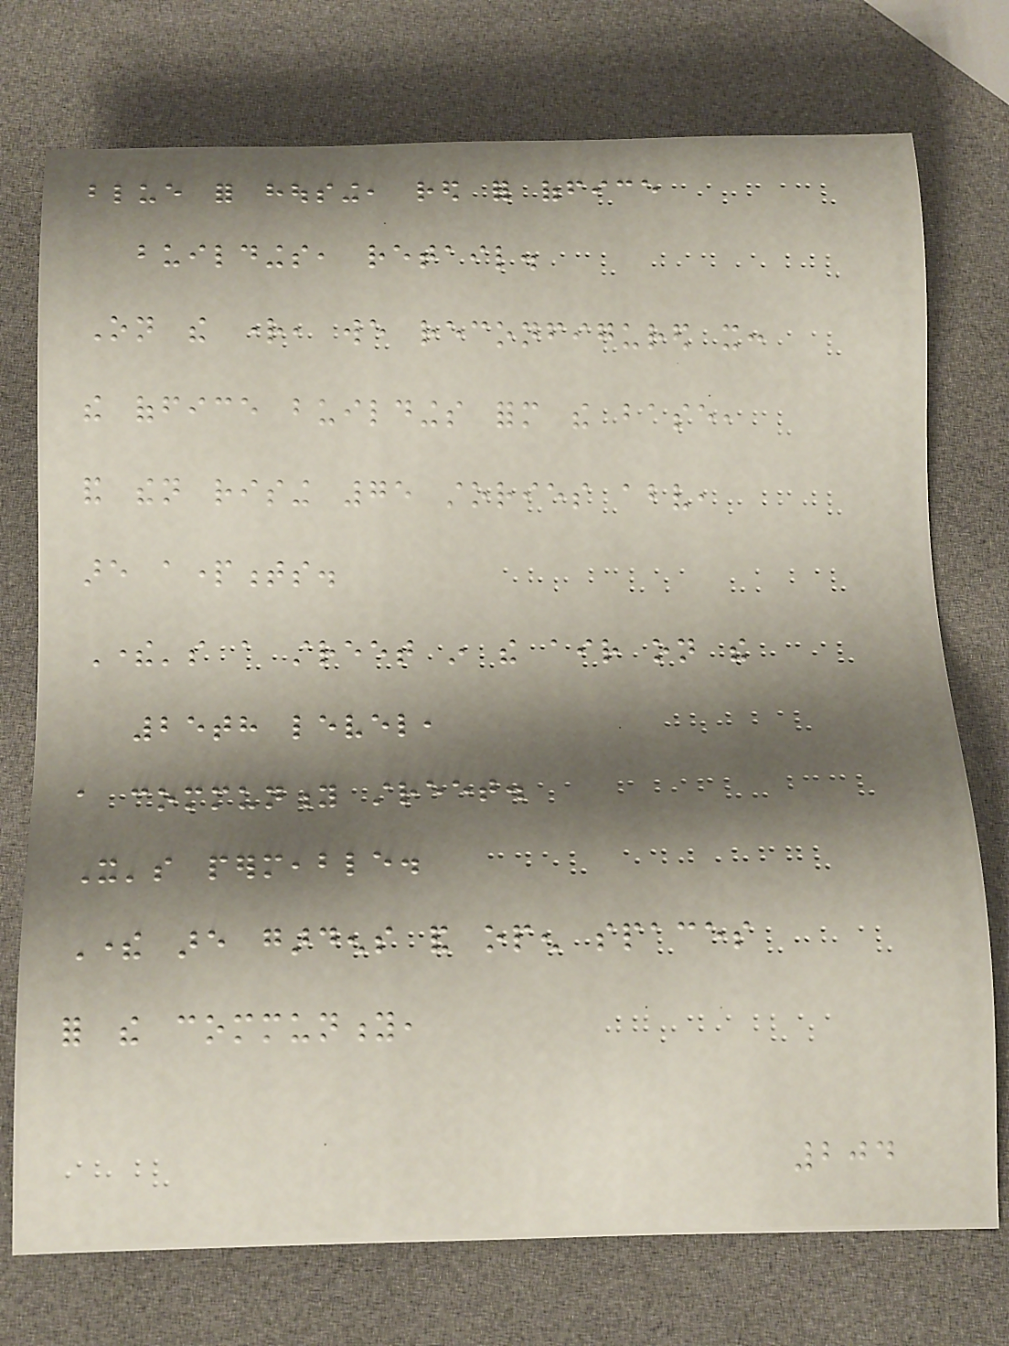blue for housing, red for office
buildings, retail.
On the right, we reconfigured it:
the office buildings form the base,
and then rising 75 stories above,
are apartments.
There's a street in the air on the
25th level,
a community street.
It's permeable.
There are gardens and open spaces
for the community,
204
